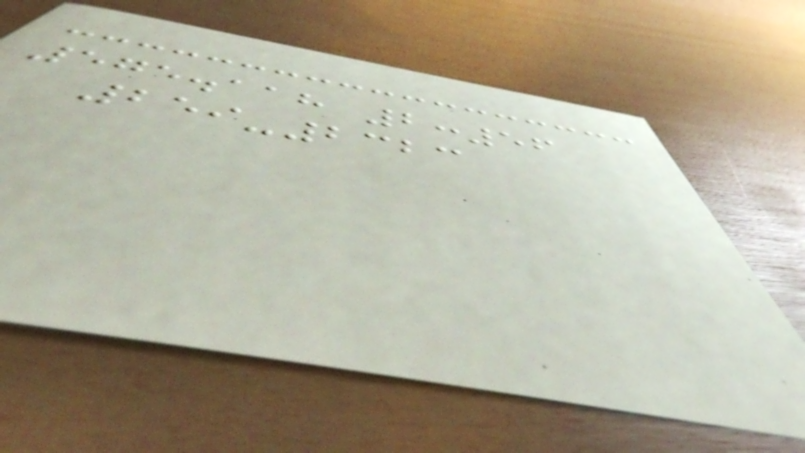575.118 2:56
259-2323
